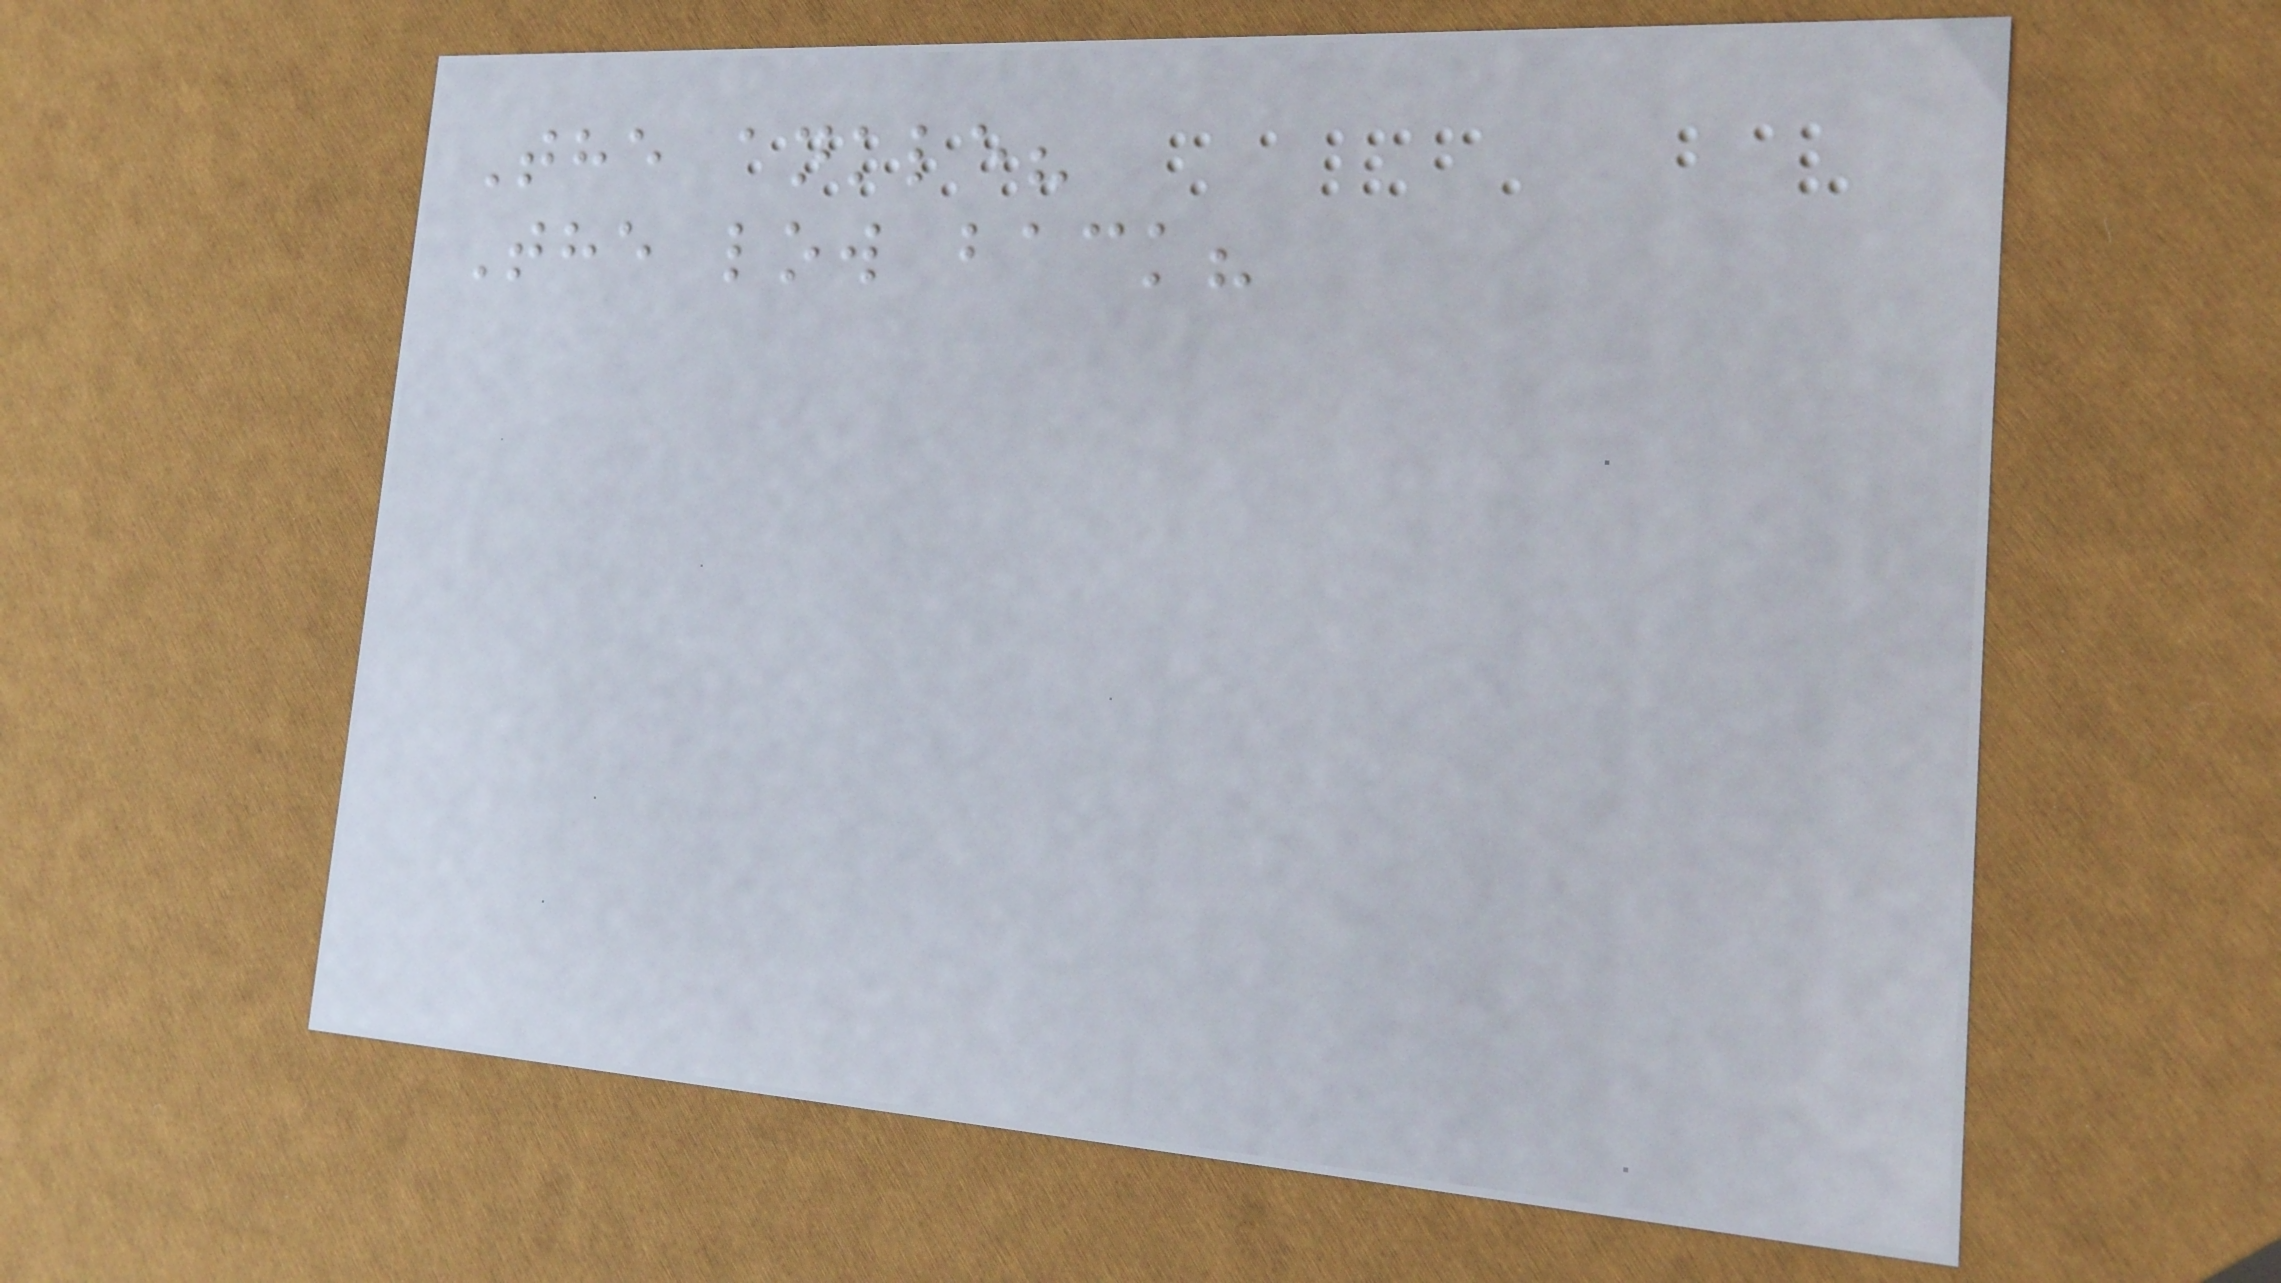The ankle?
The low back?
